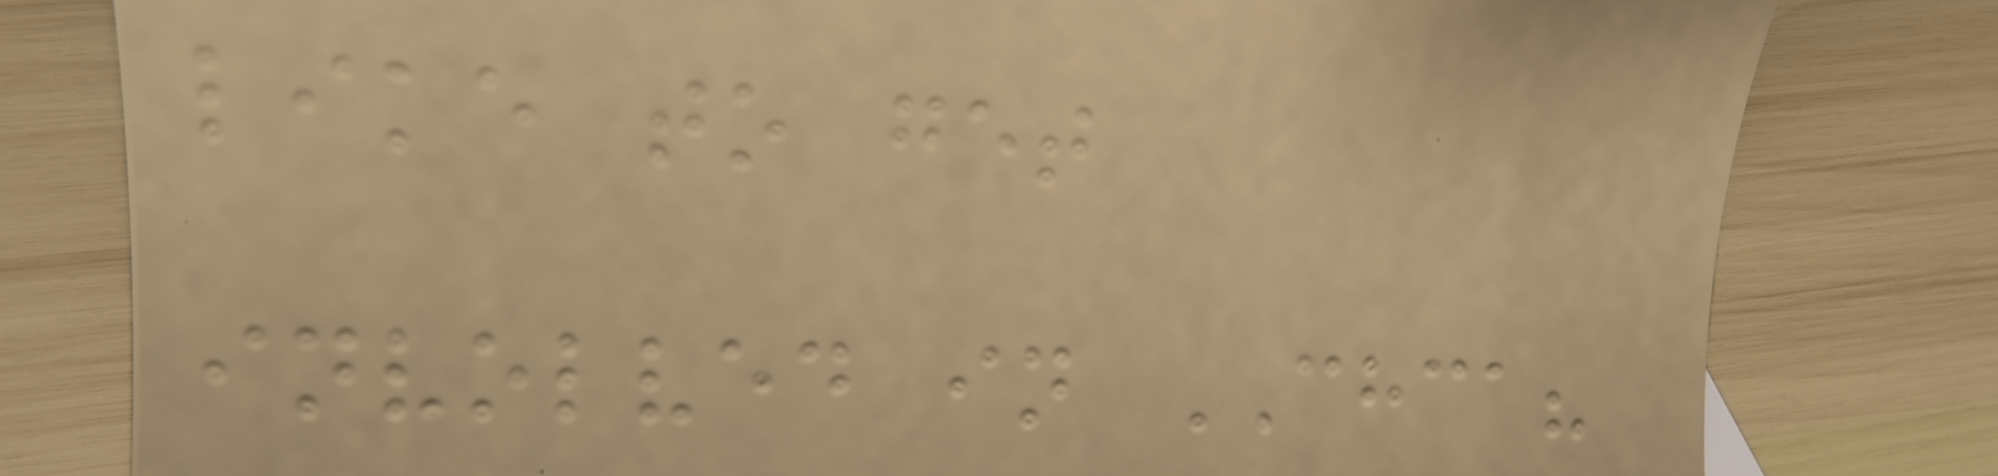like to get
involved in CHCA?
